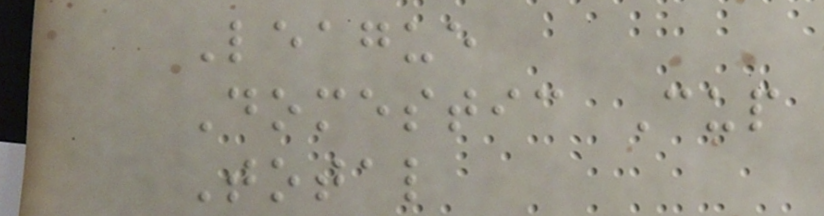League
Domestic Cup
Total
